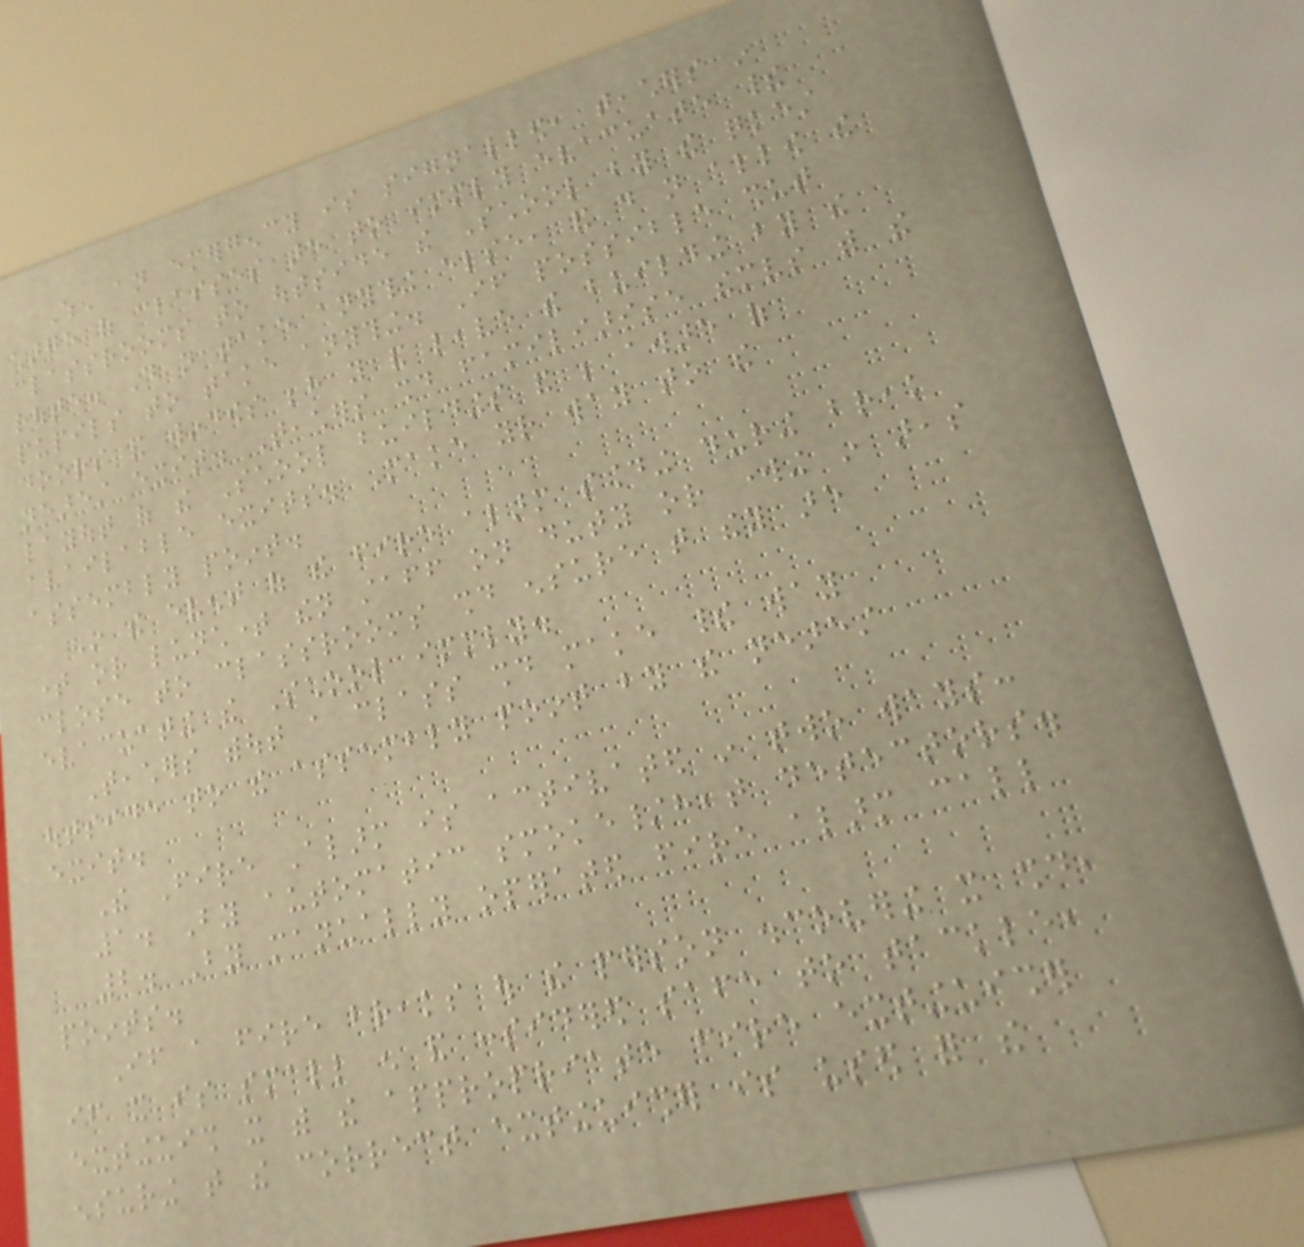When an emergency is signalled, teachers in
charge of classes are to immediately evacuate their
classrooms to outside the School by the quickest
route. Do not take anything else, and do not allow the
pupils to take anything. If possible shut
doors and windows behind you and leave the building by the
nearest exit. Teachers should familiarise themselves with the
layout of the School buildings and be aware of
available exits. Make your way to the
assembly point.
In the event of the fire alarm sounding during break
time or lunchtime then staff on duty or working in areas
close to classrooms should ensure that they are
evacuating the School immediately.
Teachers without a class should make their way
outside to the assembly point by the nearest
exit.
The Fire Alarm is activated in two ways:
1. By automatic smoke/heat detectors.
2. By manually operated fire alarm call
points.
If a fire breaks out the person discovering it should,
if it is small enough and considered safe to tackle,
extinguish it with the appropriate fire extinguisher
ensuring that the correct extinguisher is used for the
